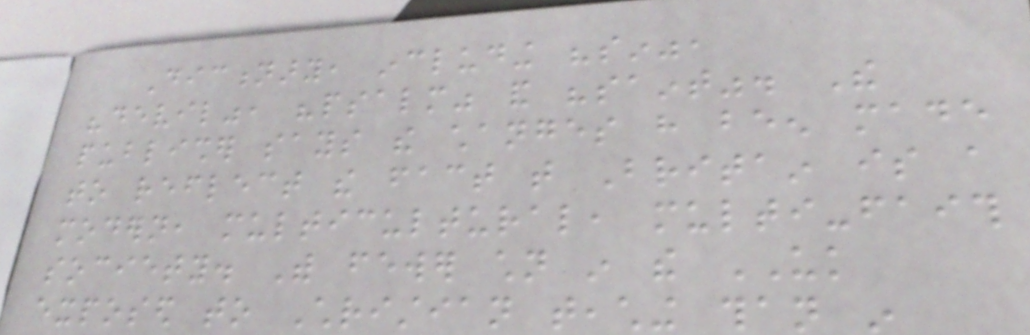Dictionary, including "sin",
"devil", "psalm" and "saint". The
publisher says the changes have been made
to reflect the fact that Britain is a
modern, multicultural, multi-faith
society. With fewer children in the UK
exposed to Christian teaching than in
